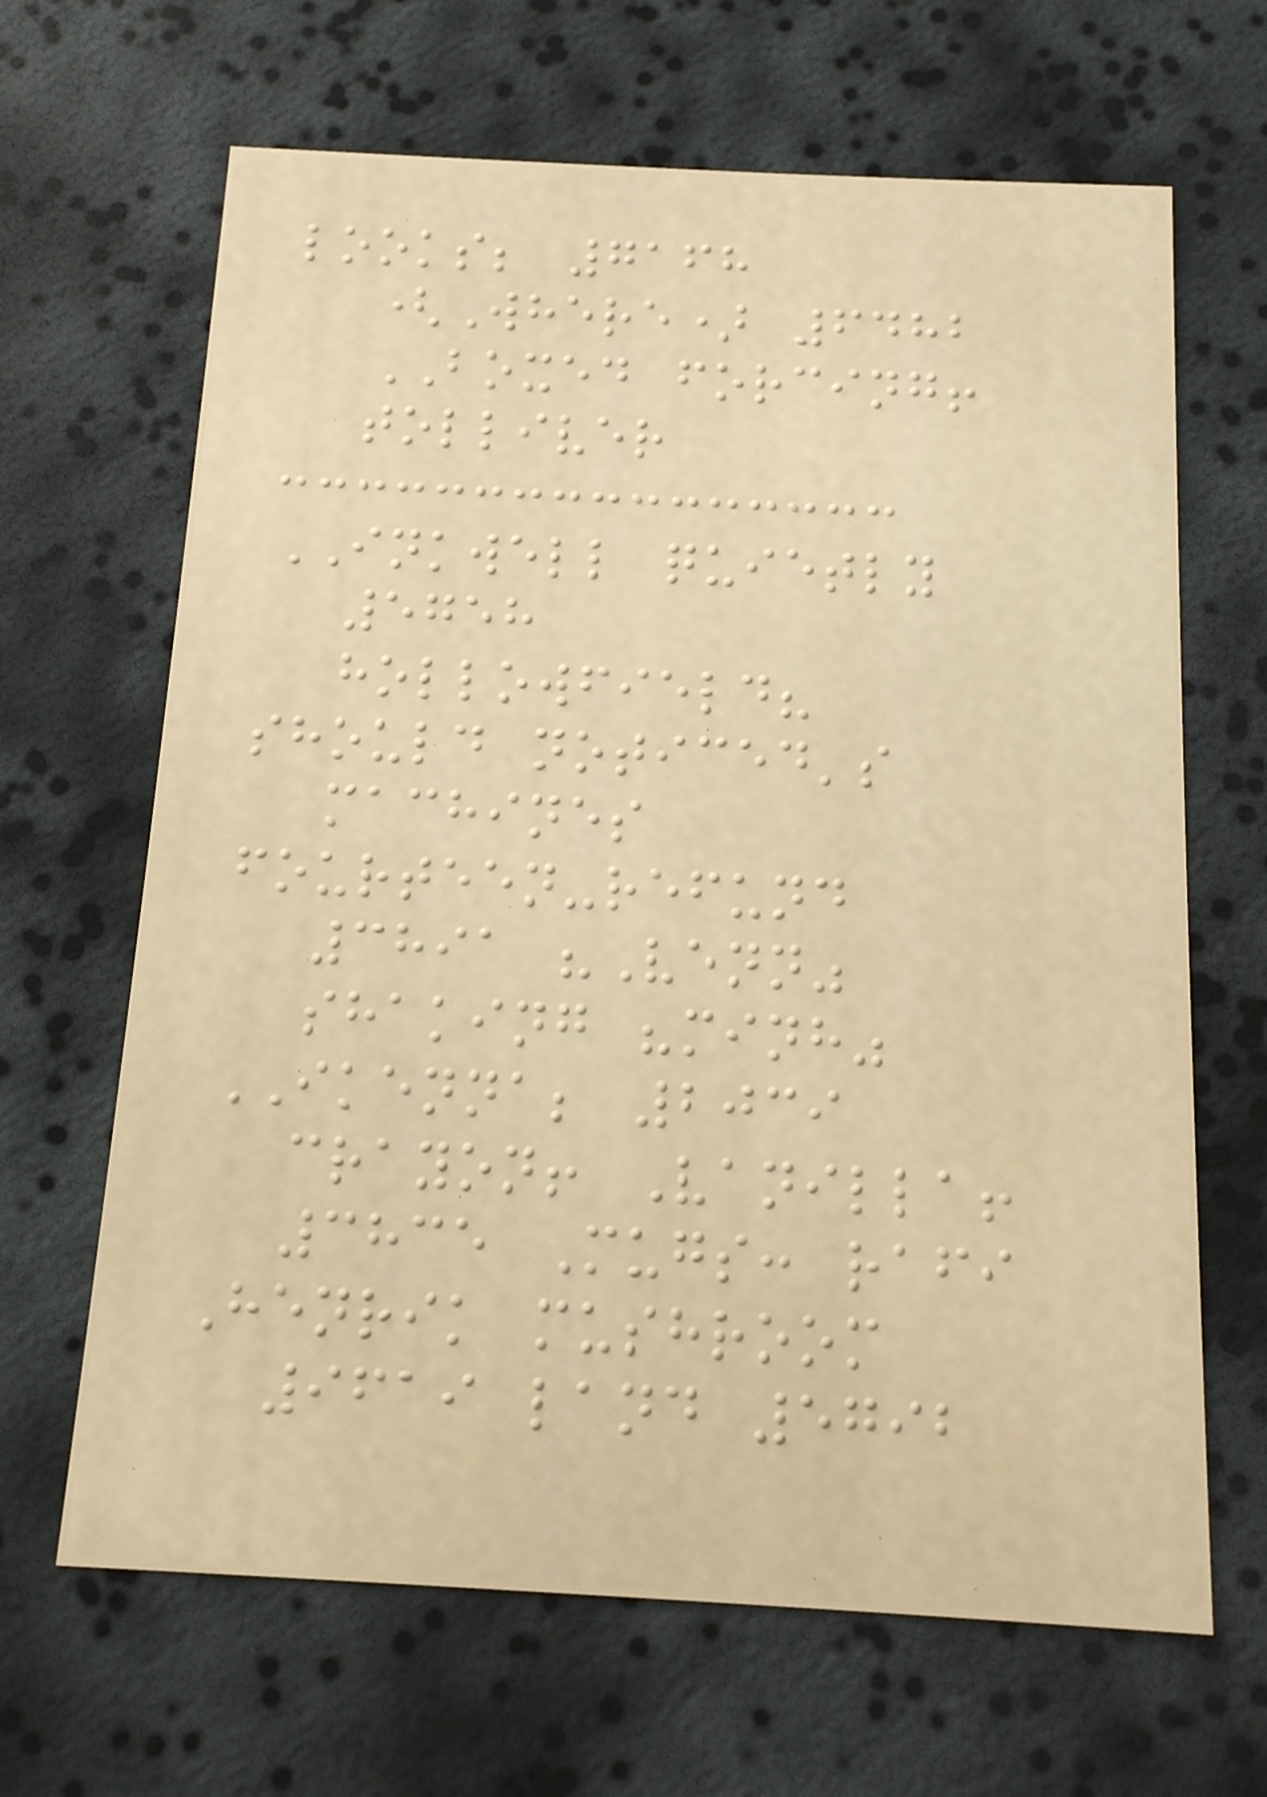looks; 7168
(Where) 6482
BOXED forcing!
tolliver
INKWELL quietly
5758
hollowfield?
should noticed's
machines
fourteen-refund
3891 "Venn"
shaking "minh"
IKENNA; 2039
crayon! Vanilla!
3835 Mugs: rafi
Henrik mushroom
9619 land 5792
